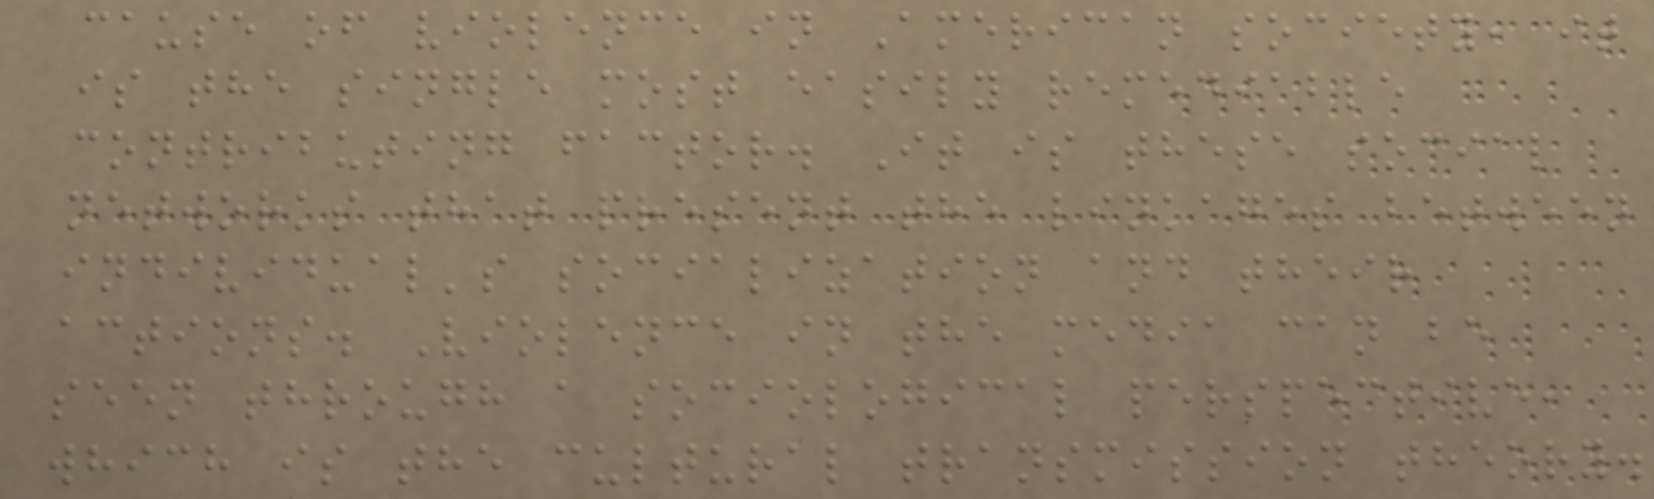cause of violence in American society, it
is the single most easily remediable
contributing factor. It is these social
networks that present the linkages between
individual's socialization and their
actions. Violence in the media can be
seen through a sociological perspective,
which is the cultural transmission theory.
